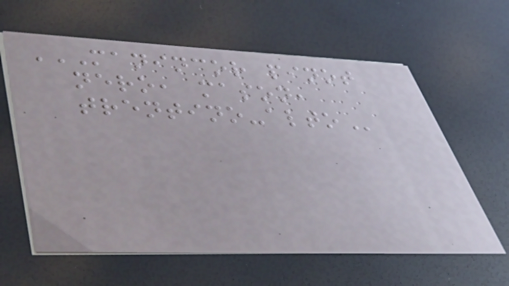MANINCOR PINOT
NERO, MASON,
TRENTINO-ALTO
